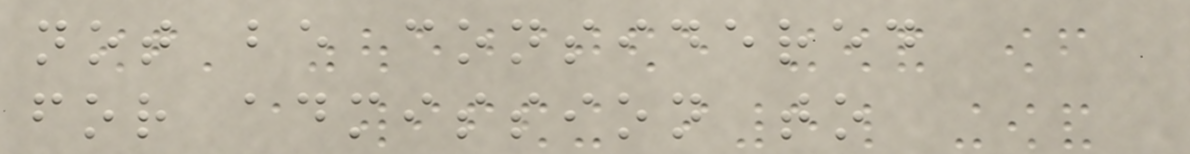not be considered
for admission to
